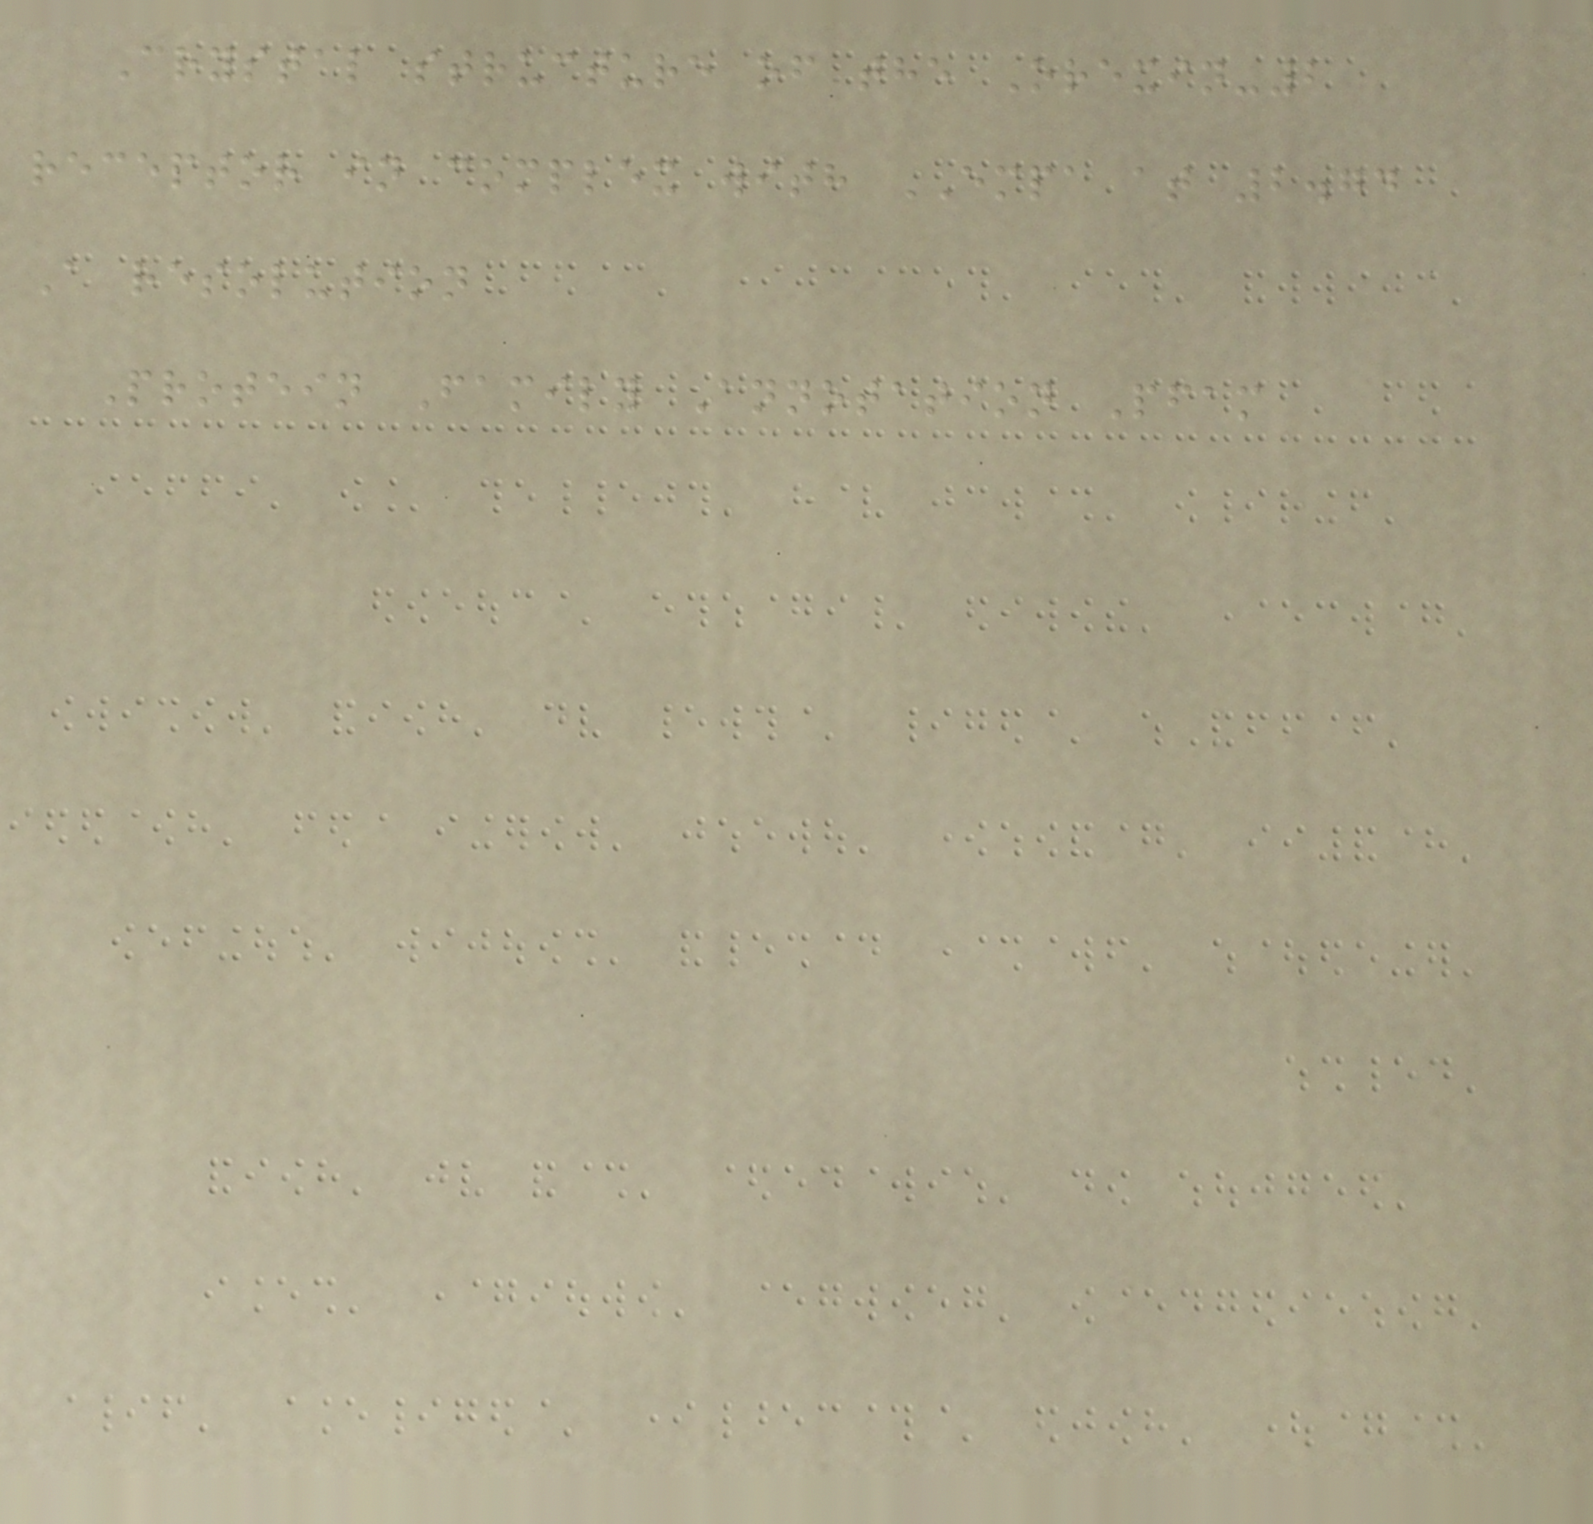Crystal structure of the Orexin-2
receptor in complex with EMPA at 2.74
A resolution
Protein Family Annotation Pfam
